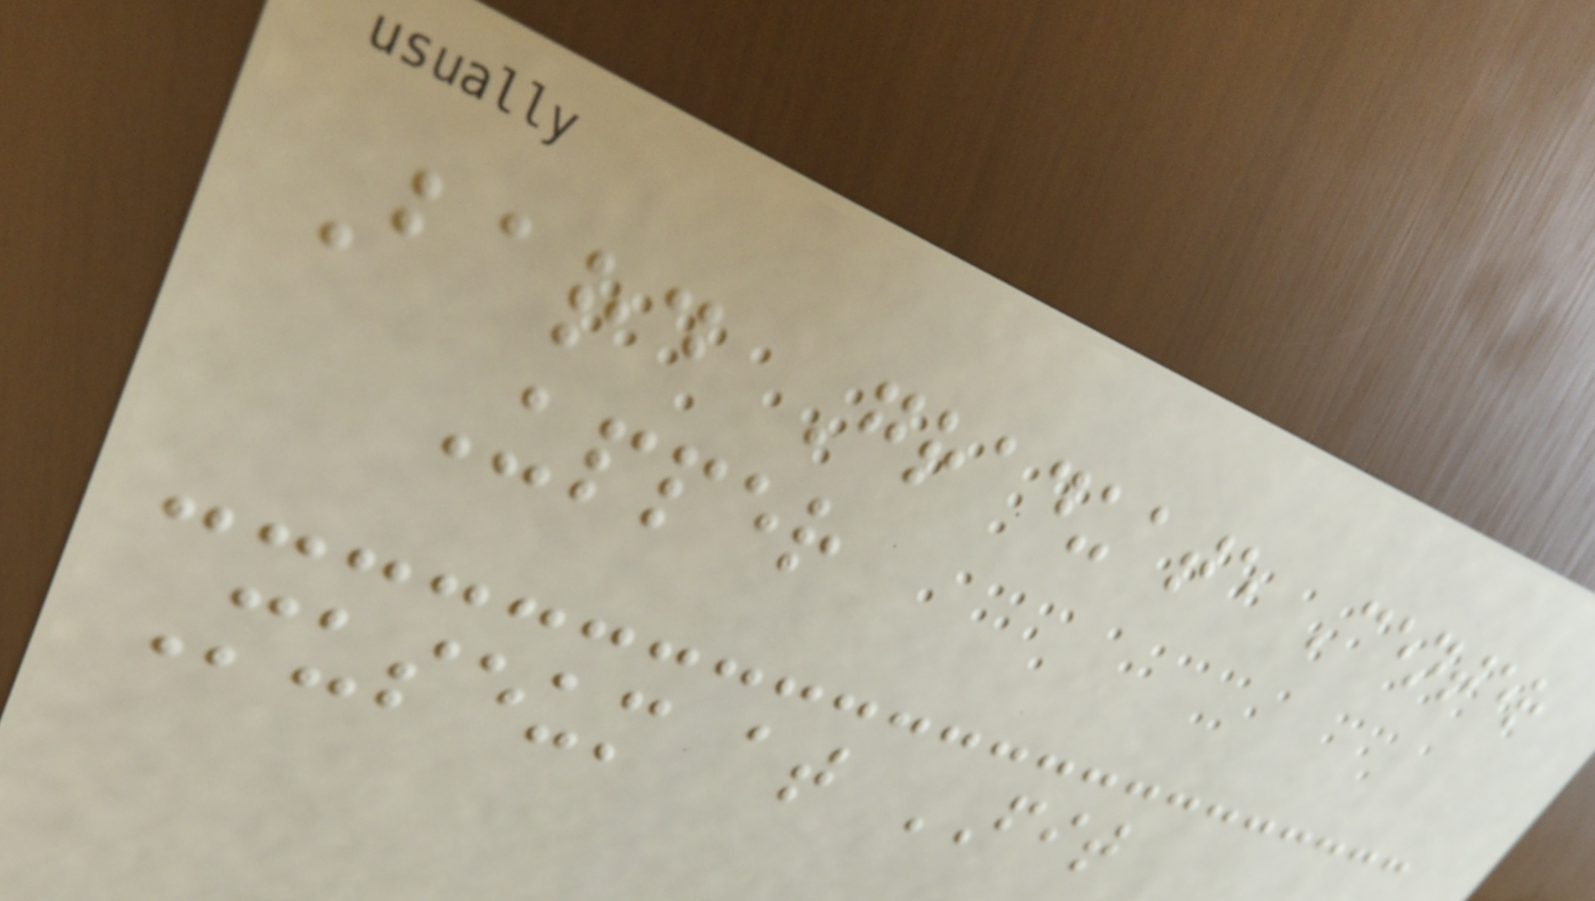Bard Graduate Center
Upper
Museum at FIT
